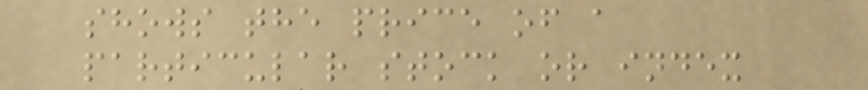shows the price of a
particular stock or index
